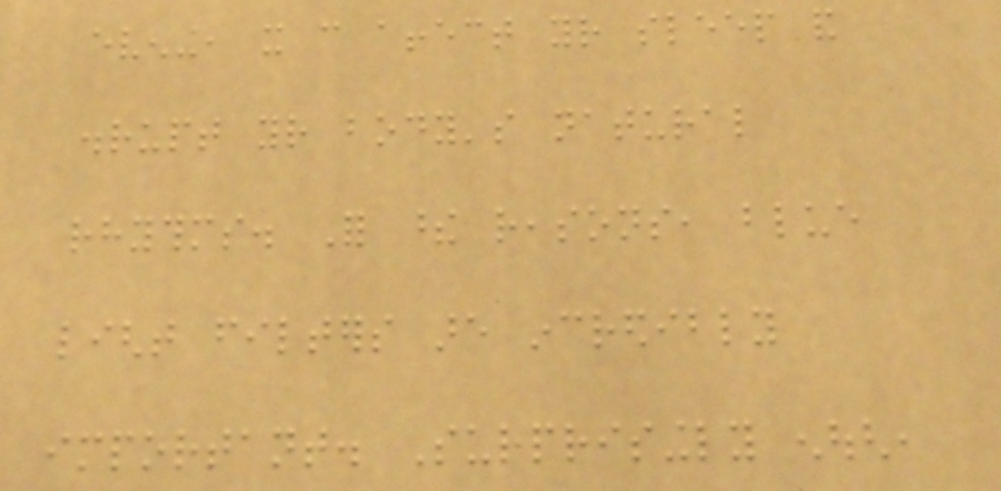evening, it can affect your sleep and
disrupt your body's natural
rhythms. For these reasons, blue
light filters are incredibly
important. Surprisingly enough,
